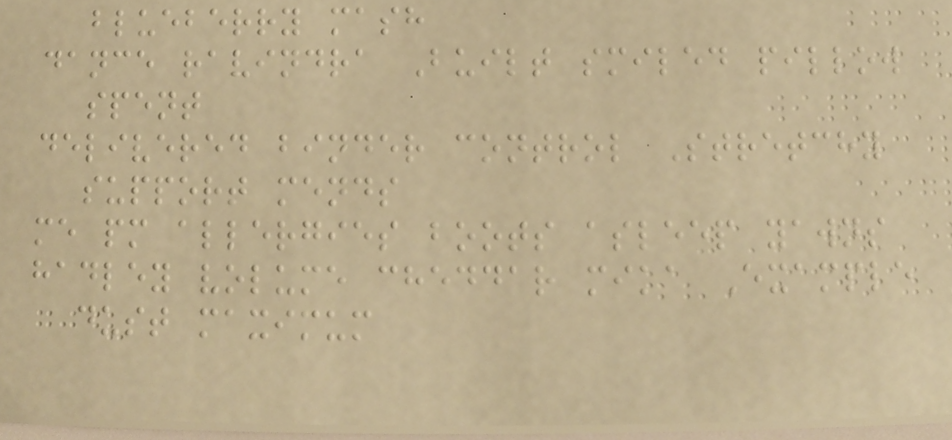blueberry mash
dance ravindra Built smiled pillow
spent
delivered binder control Stretchy
support mends
me pm allergies boots asleep yawns
hadley volume cheddar mika Example
dust maximum
